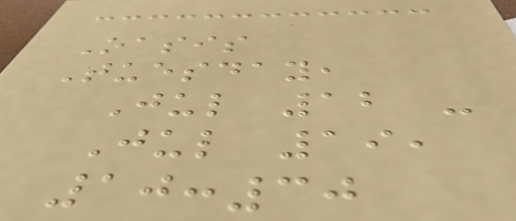Oasis
Tuesday,
Jul 12 -
Jul 19,
10:30
